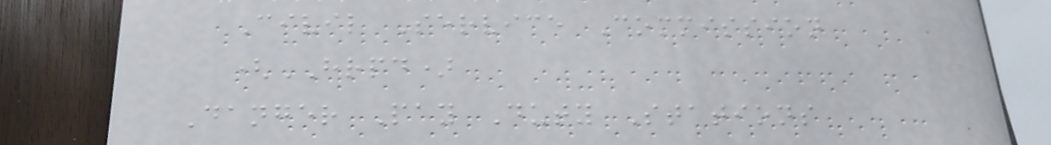Civil Service Commission
(HRPD)
Danger Pay Duty Stations
